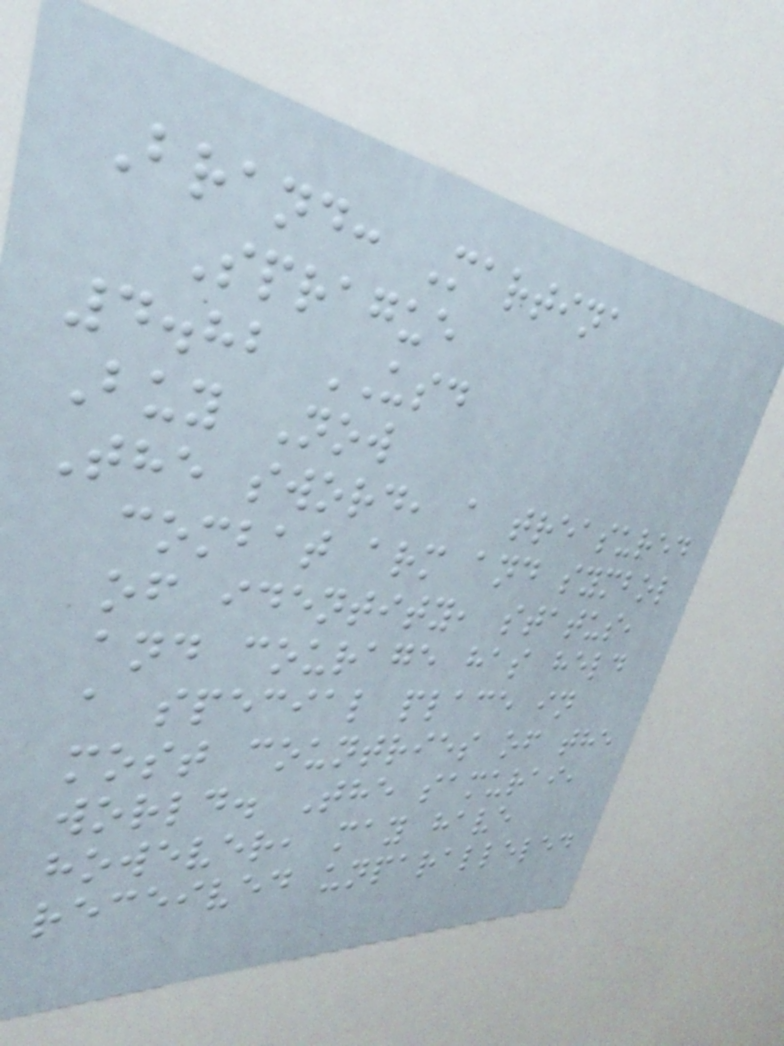Brand: Martina
Sprague
4.82 USD
Buy Now
The sword, a treasured
combat arm and symbol
of identity, status,
and courage has held
a special place in
most countries of the
world. The samurai,
however, may have
received unparalleled
